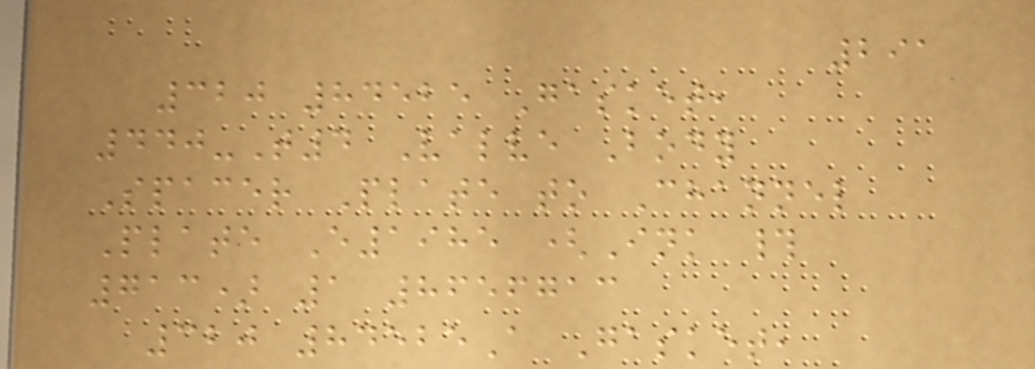291
320 84525 Gasket,
440-T4 Valve Body
Spacer Plate to Channel
Plate E1985 (Ink #
713) 1 8656713
320 84525A Gasket,
